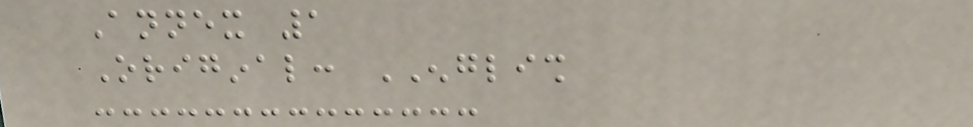Annex 1
Original: ENGLISH
